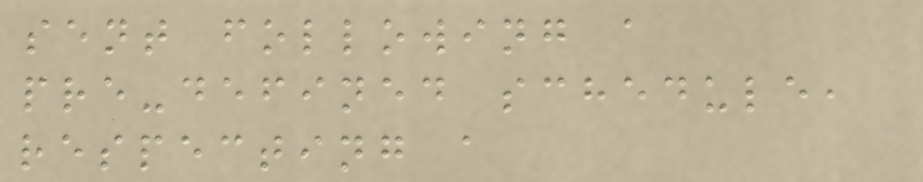sent following a
pre-defined schedule,
respecting a
